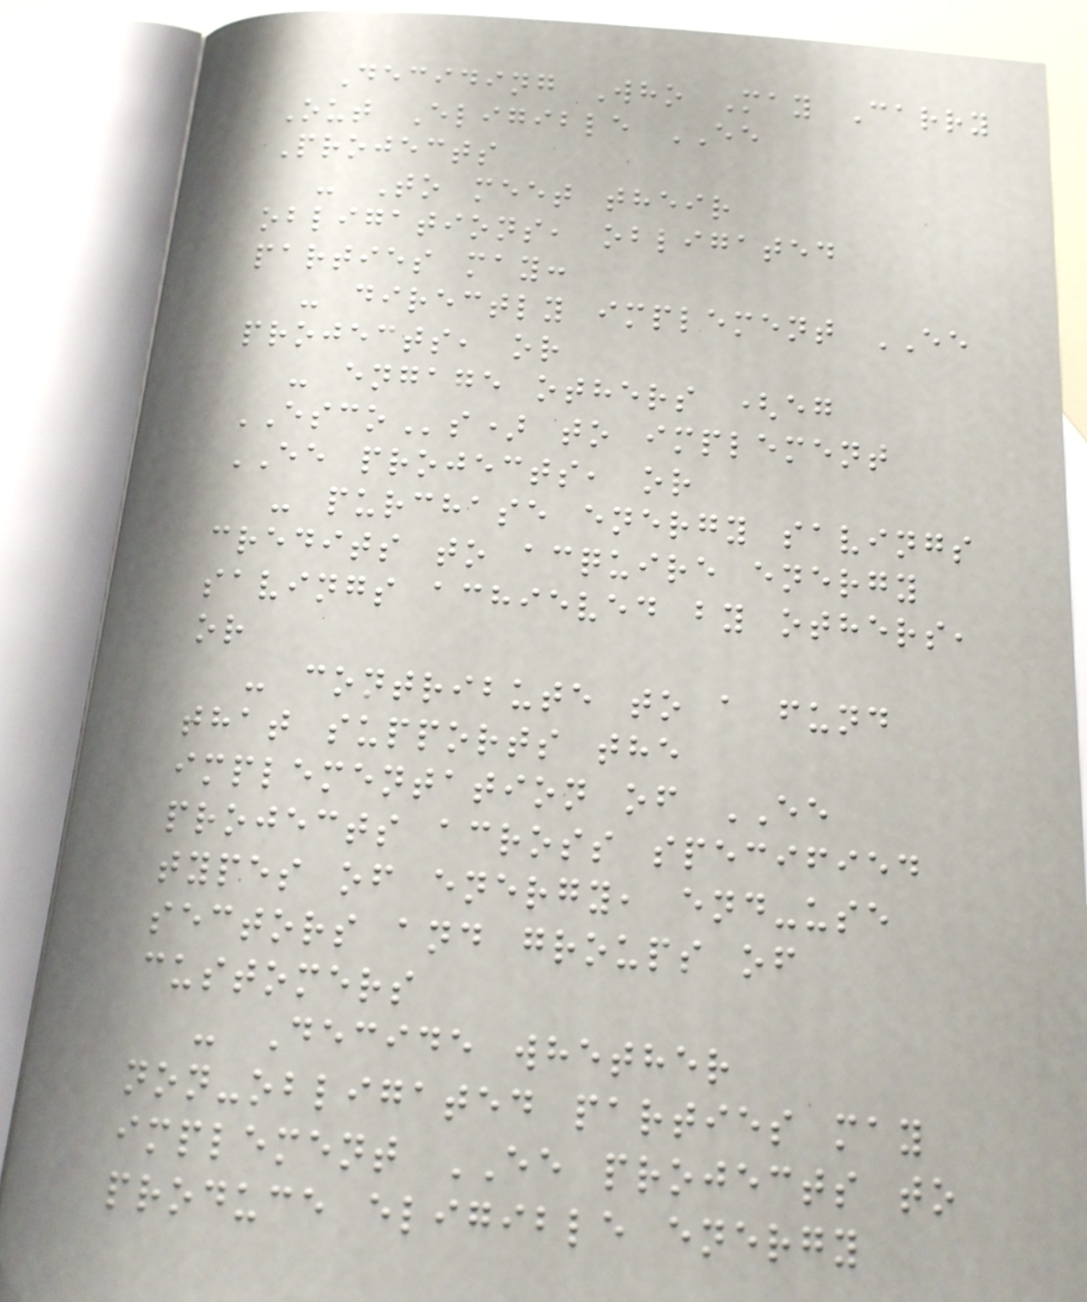Deciding Who May Carry
Out Eligible EE
Projects
- To meet their
obligations, obligated
parties may:
- directly implement EE
projects, or
- engage others (eg
ESCOs) to implement
EE projects, or
- purchase energy savings
credits to acquire energy
savings achieved by others,
or
- contribute to a fund
that supports the
implementation of EE
projects across specified
types of energy, end-use
sectors and groups of
customers
- Decide whether
non-obligated parties may
implement EE projects to
produce eligible energy
